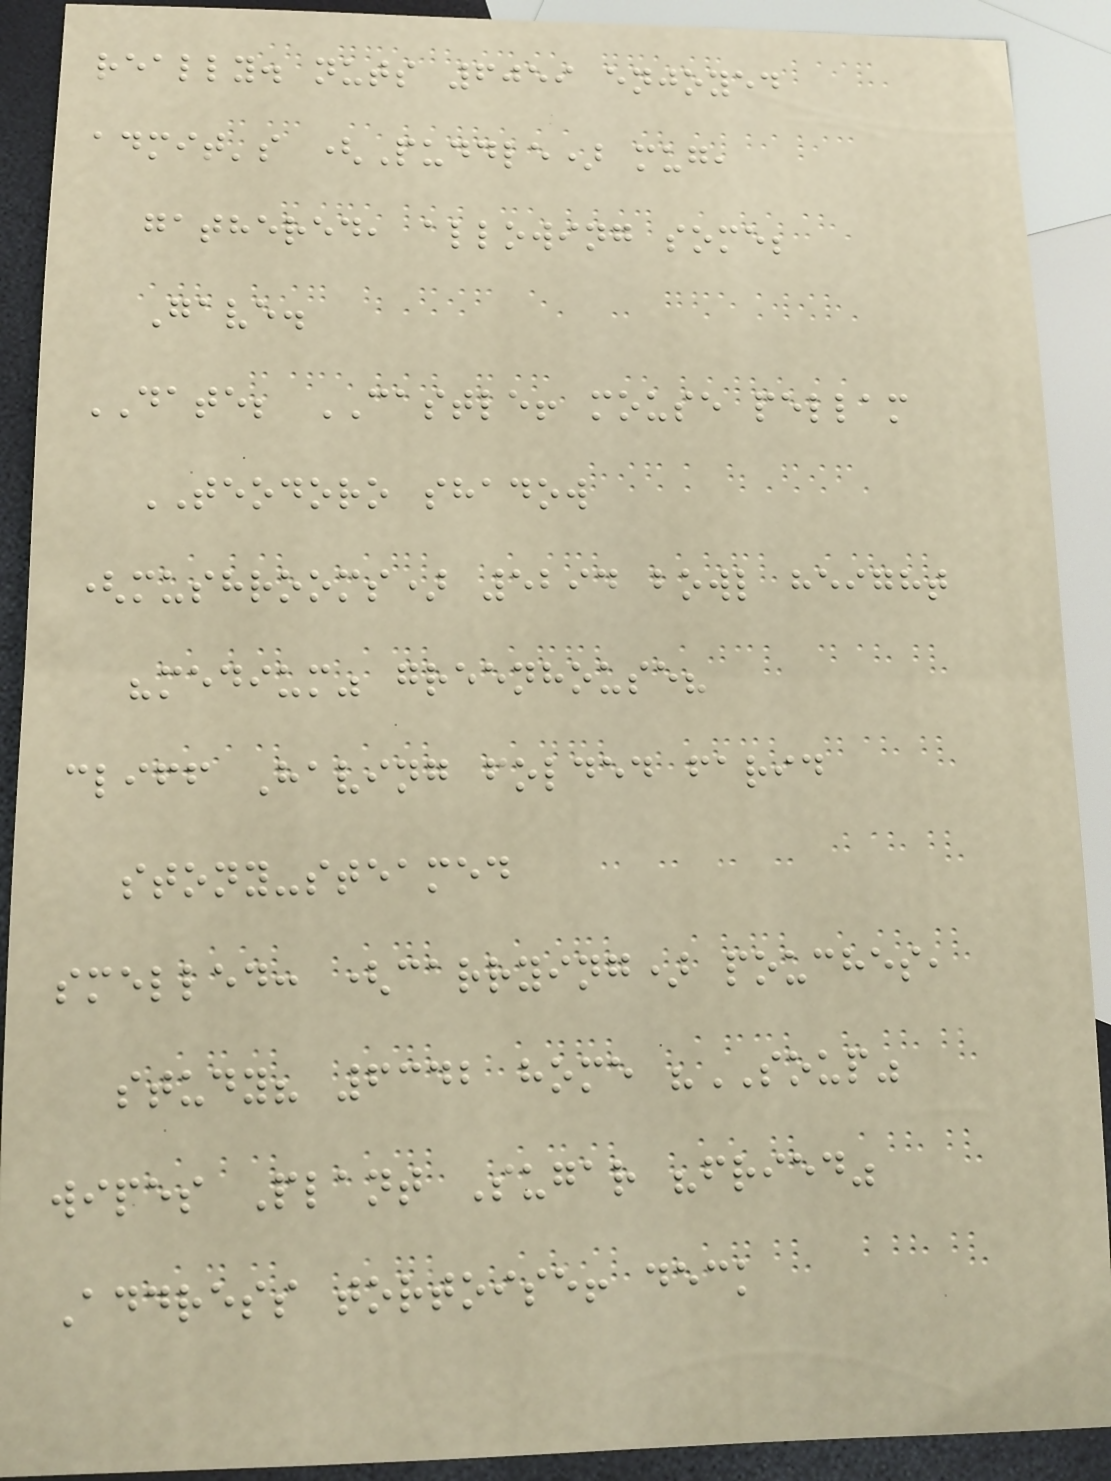really. nuts 6059 enjoyed
admit's (Puddle) mug,
gathered, allowing some;
Gave.
DATE; CASTLE! mouse pellam
TEODORO shadow
(mushrooms) 5294 bowl height
"medium" greenhouse?
cliff Having folded farid
stony-steamed
smelled: (carrying) pouches,
study? 6342 home "SOUP"
wipes Plant Sugar "fried"
Address tortoise! deck
